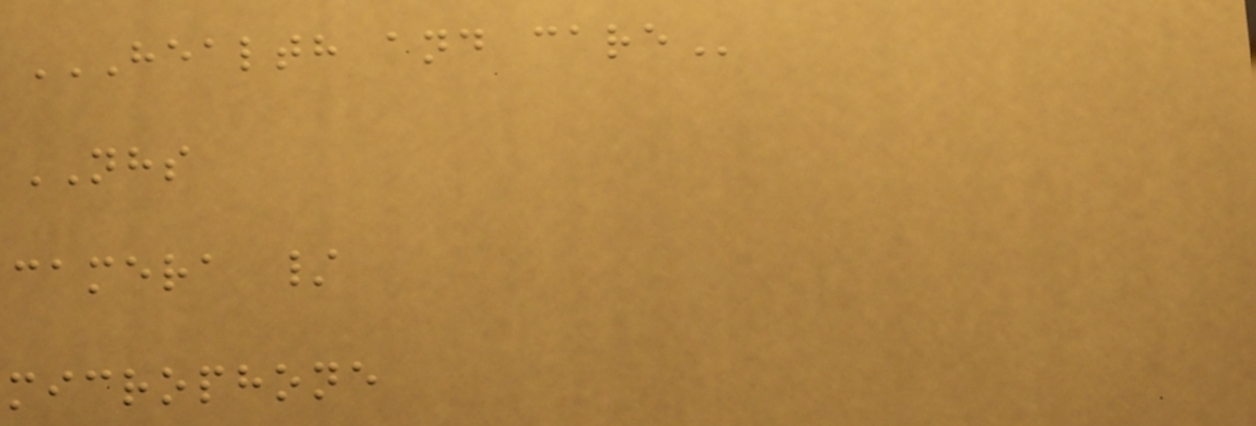HEALTH AND CARE
NHS
camera /
microphone
